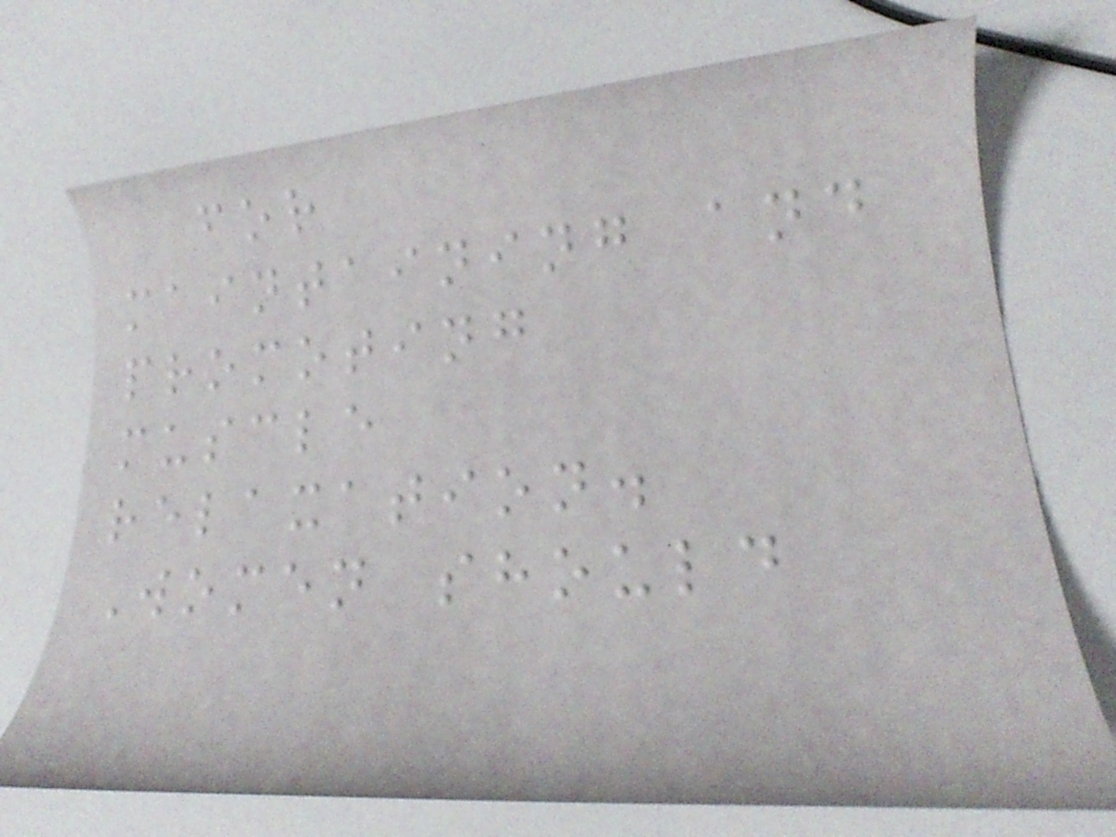for
maintaining and
promoting
muscle
relaxation.
Women should
